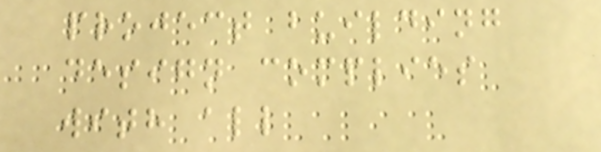project building
design complies
with all
